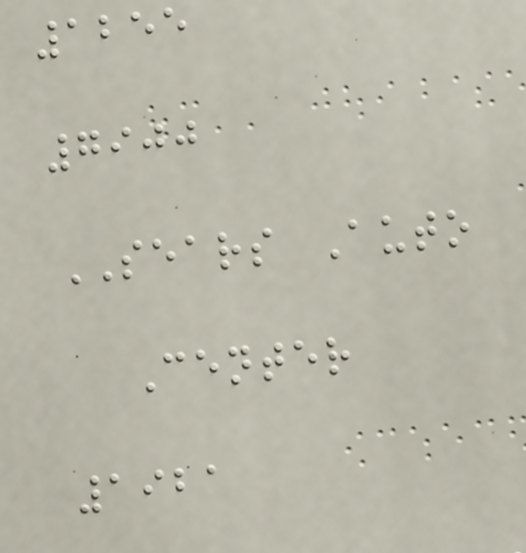1255
7900
SEARS Auto
Center
1921
